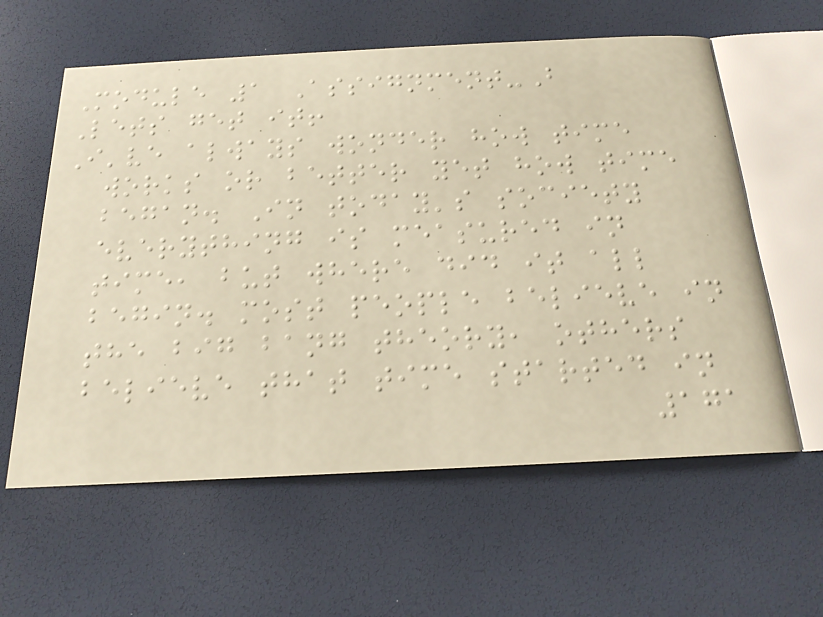Module 1 Assignment-B
Lets get it!
I've always wonder how time
works or better yet how time
began. In today's society
everything is measured in
time, but where did it all
begin. most people believe in
the big bang theory, others
believe that time started in
171
